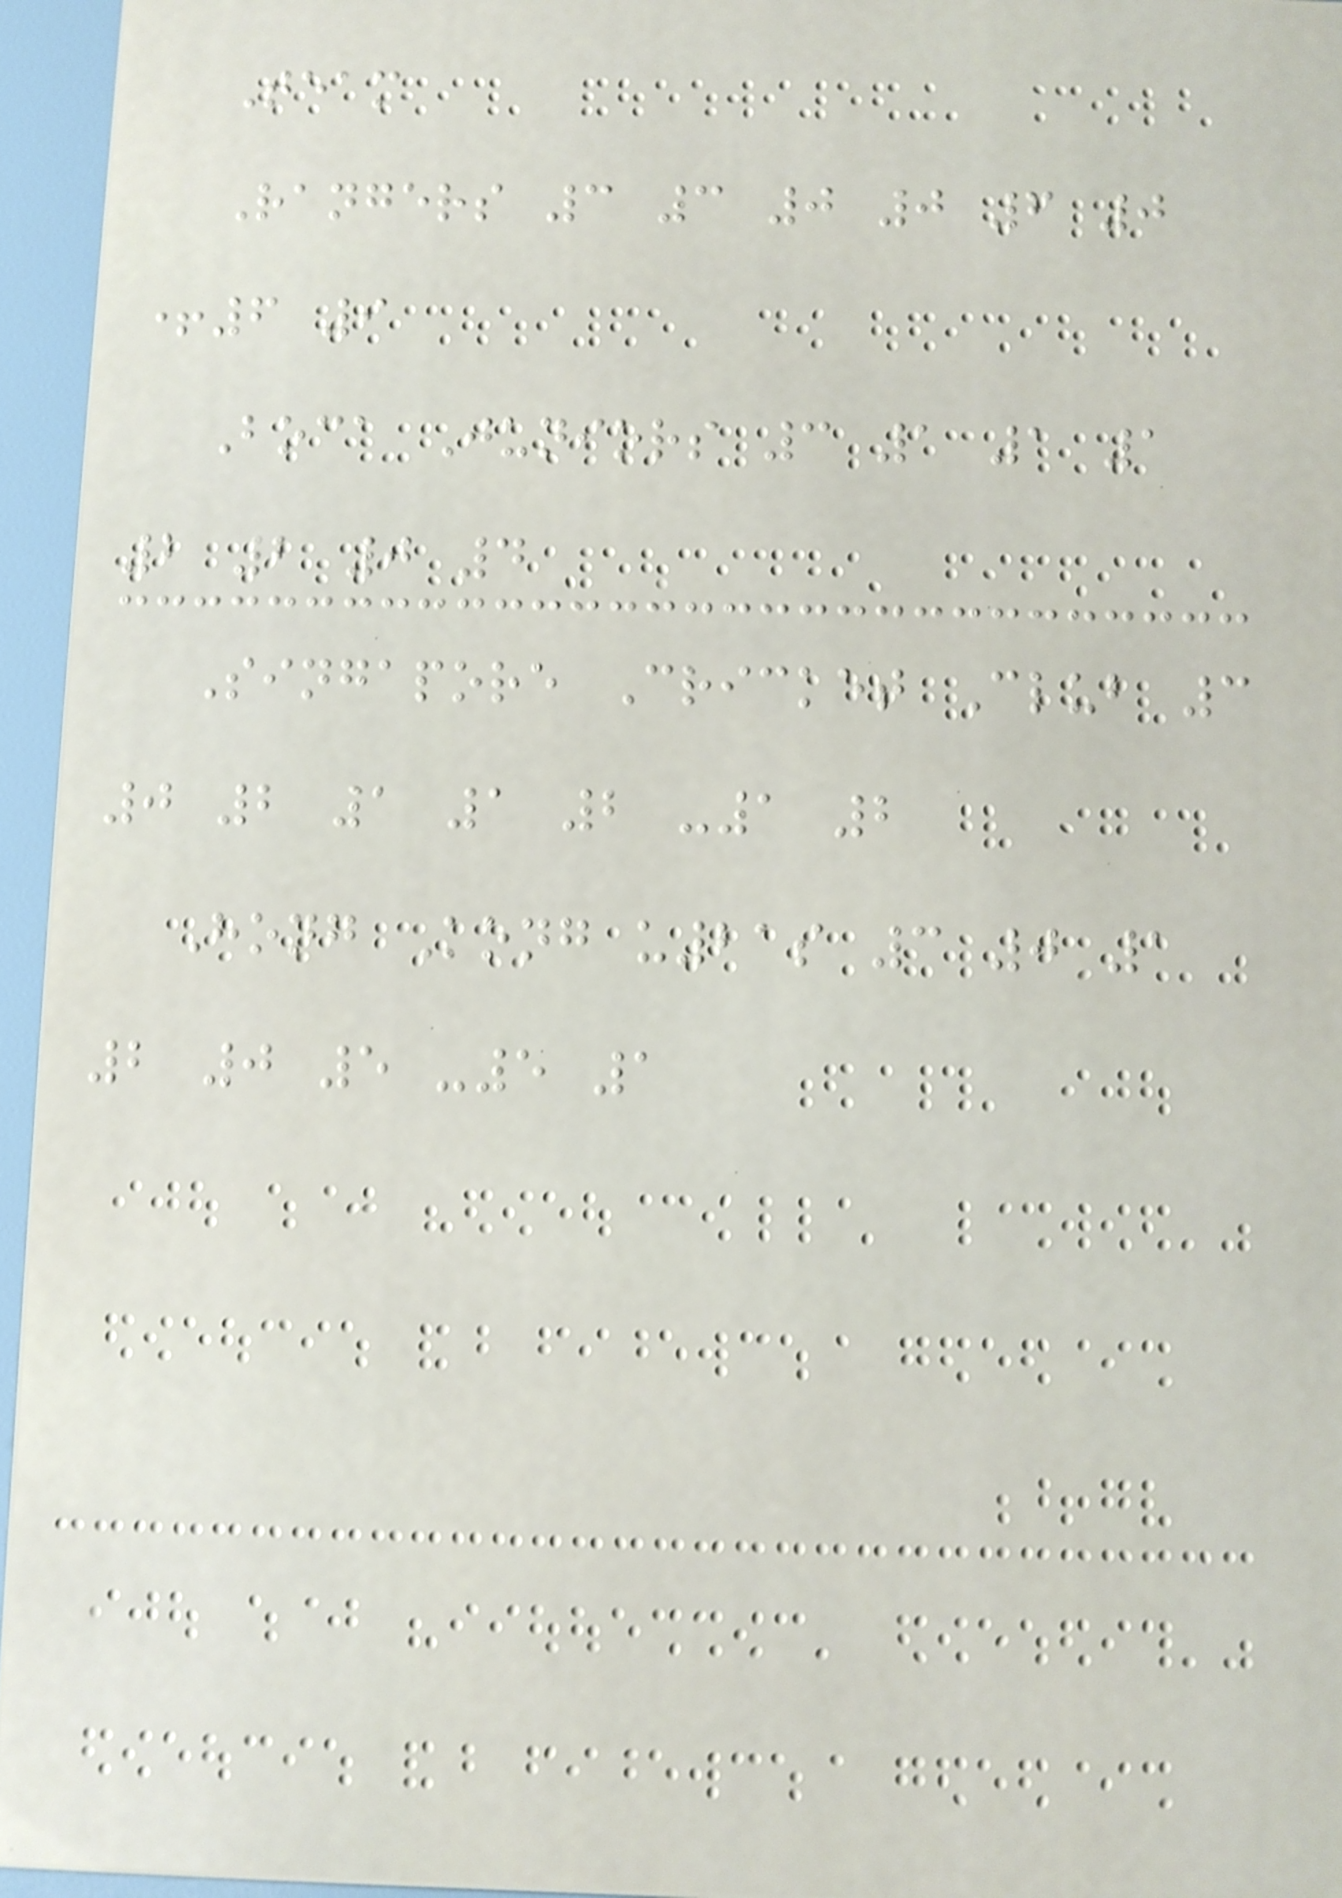Team
Rangers 3 3 0 0 6 0
+6 9
Boca Juniors 3 1 1 1
2 2 0 4
Singapore Cricket Club 3
0 2 1 1 2 -1 2
Hong Kong u21s 3 0 1
2 0 5 -5 1
